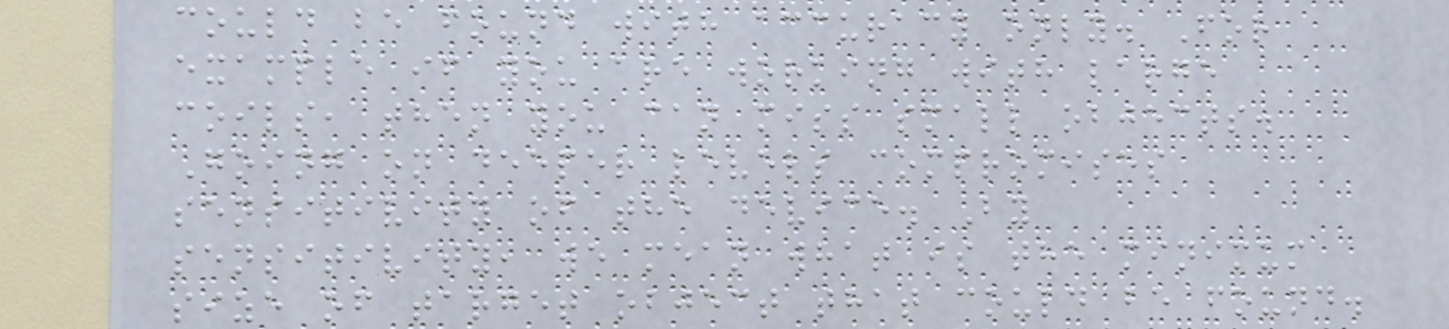could be found with accuracy only. For
example if you are working with large
coils, then you can miss small objects.
Going on deeper levels compromises
sensitivity of the device. By
sensitivity, we mean what is the minimum
size of target object that could be found.
